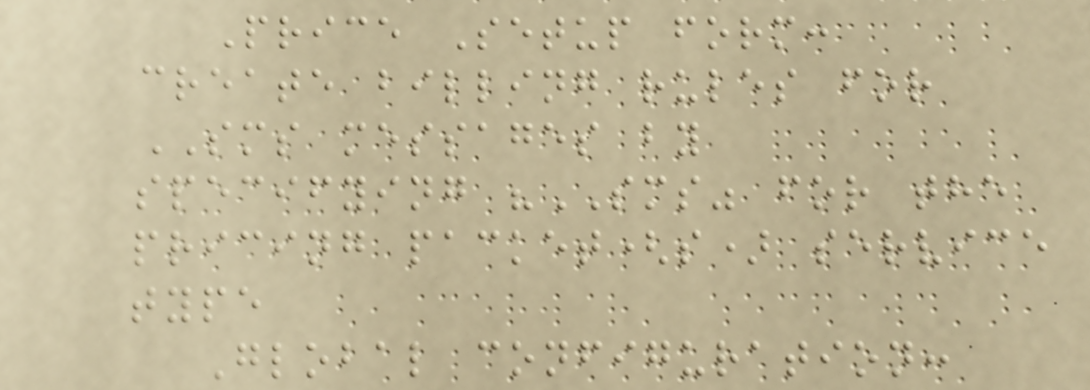Price Setup form:
create billing rules for
SMS messages by
specifying "SMS" for the
pricing packet(s) service
type
Global configuration:
